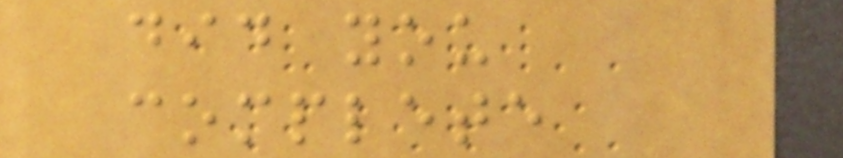did you
complete
